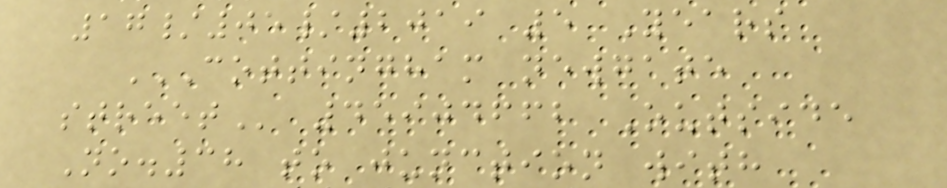17/05/2019 5 Years
COTTINGHAM NEWGATE
STREET 45904662 Outside
No.38 to junction with
